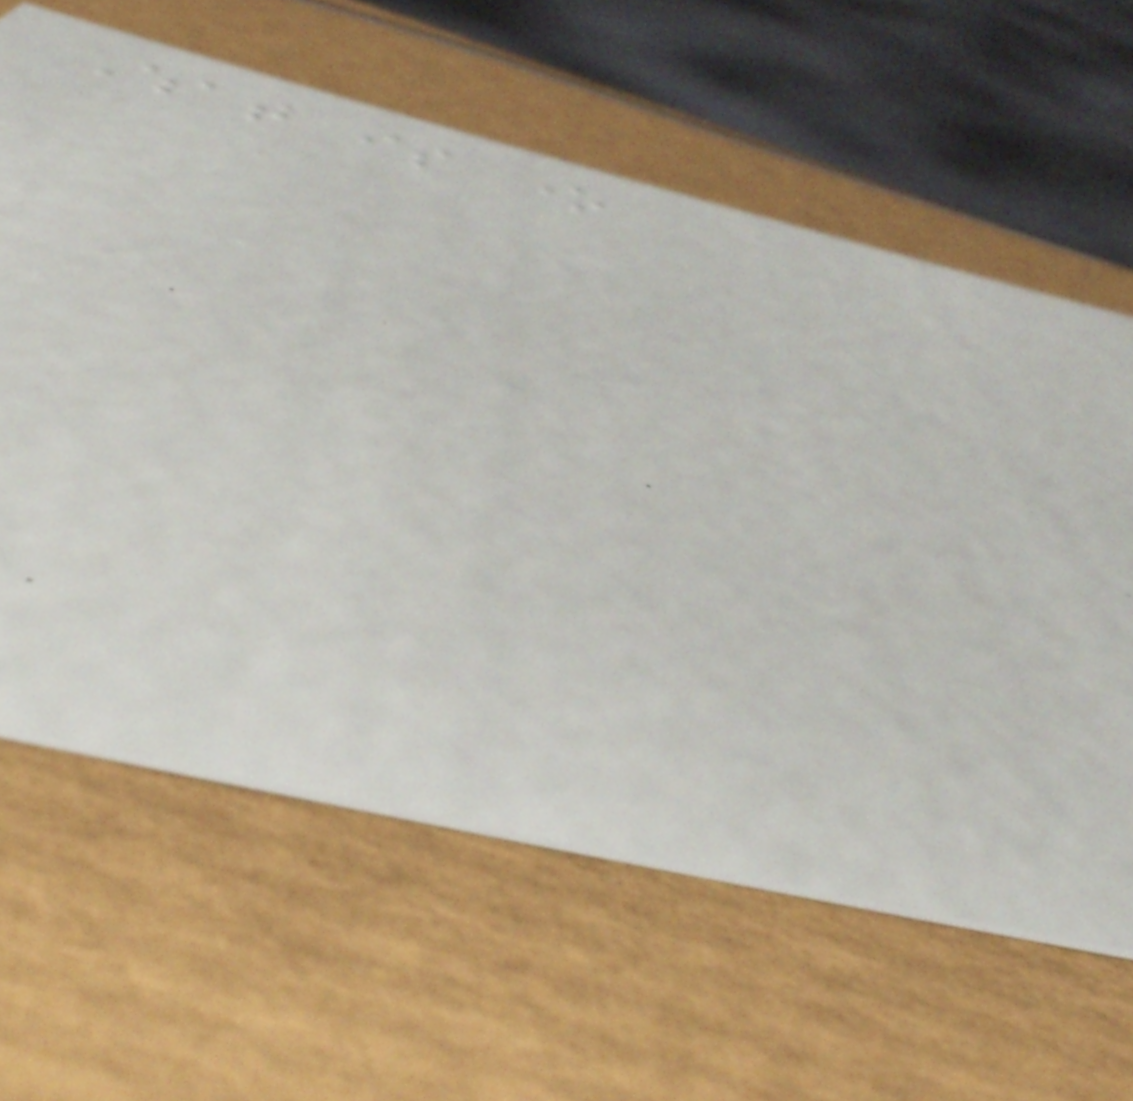What is one
